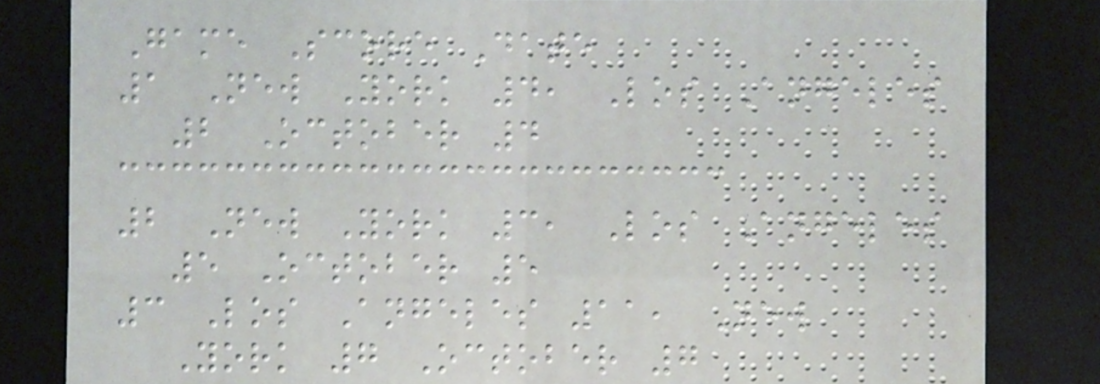Game Score Date
1 New York 4, Los Angeles
2 October 4
2 New York 3, Los Angeles
5 October 5
3 Los Angeles 11, New
York 7 October 7
